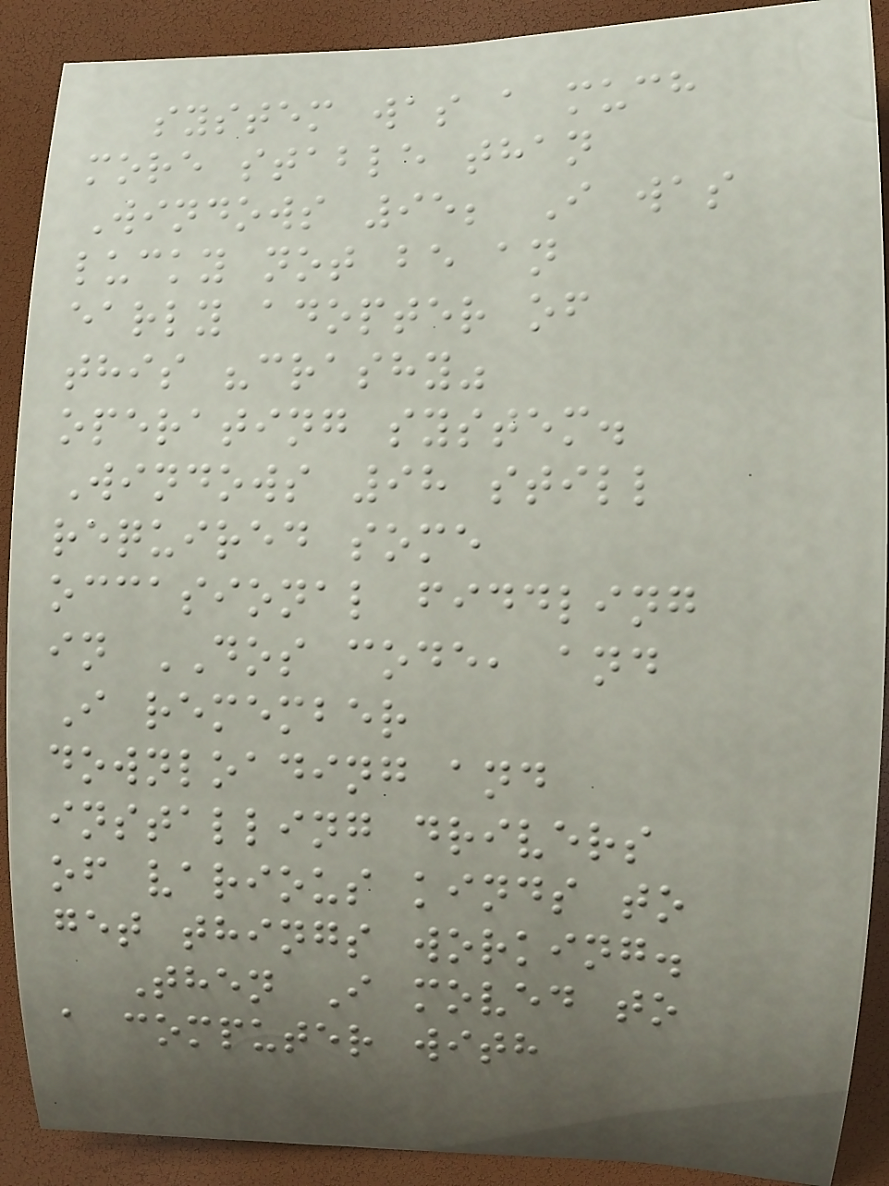system was a much
more stable than
Windows 95; I was
lucky not be an
early adopter of
this "crashy"
operating system.
Windows 98 still
required some
occasional fiddling
in DOS code, and
I remember
downloading and
installing drivers
of various kinds to
get things working.
Then I moved to
a computer with
